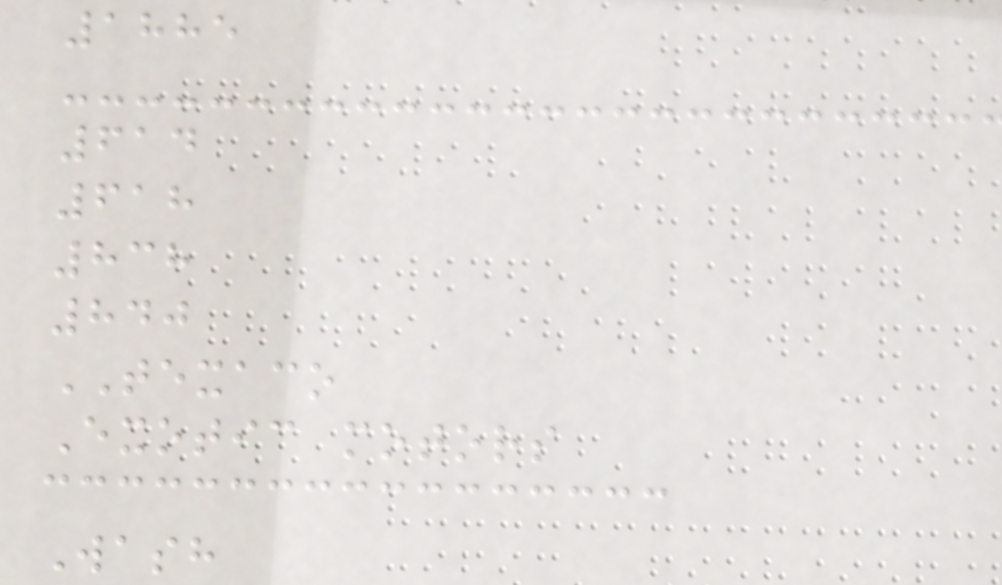1885
614
618
838
840
TEXACO
Exotic motors
Wash
